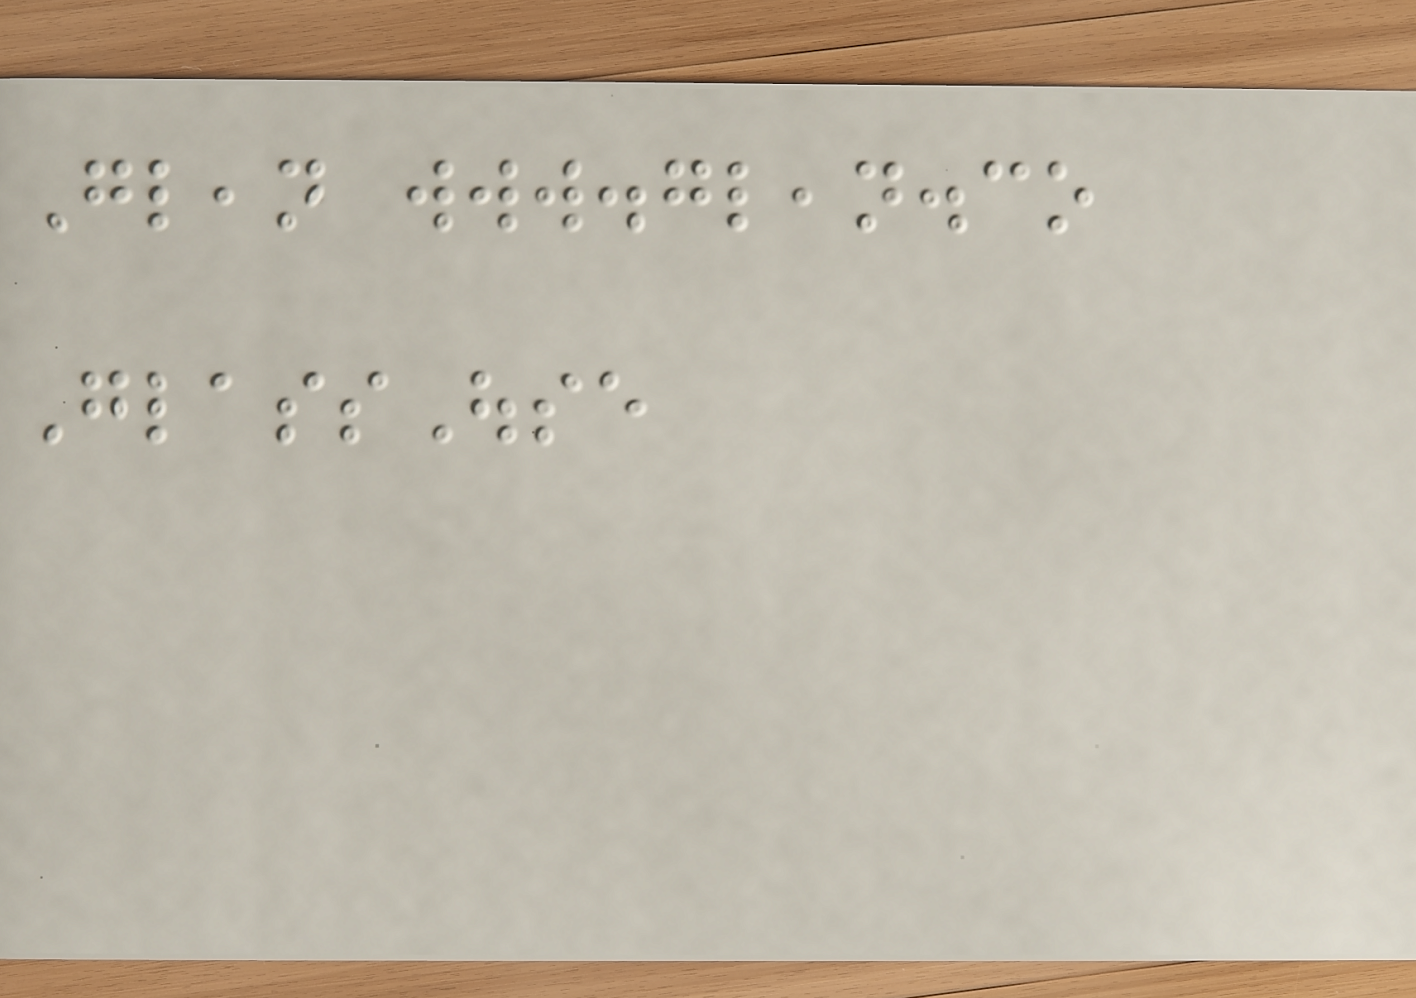Glean www.glean.co
GlassOuse
